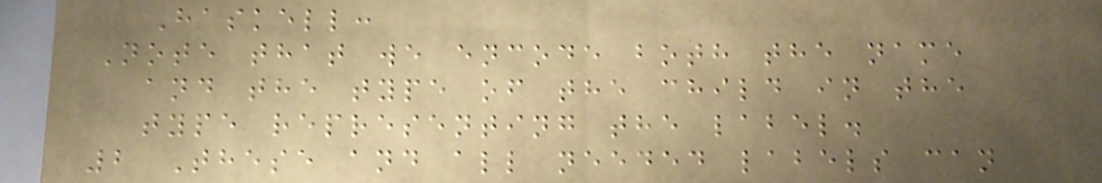Haskell:
Note that we encode both the name
and the type of the child in the
type representing the label.
2 These and all needed labels can
